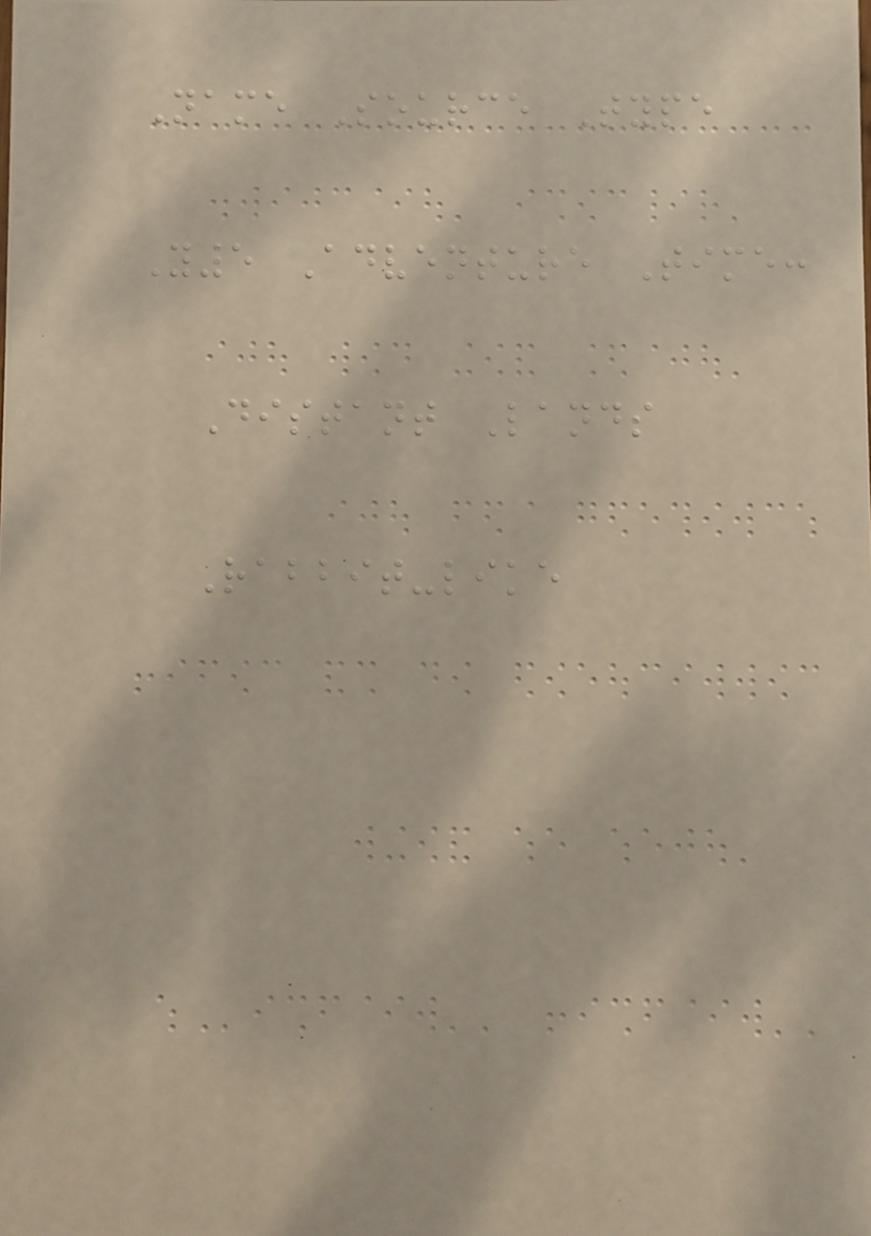Name Source Type
Y5 Adventure Time:
Distant Lands
Rabbit-like
